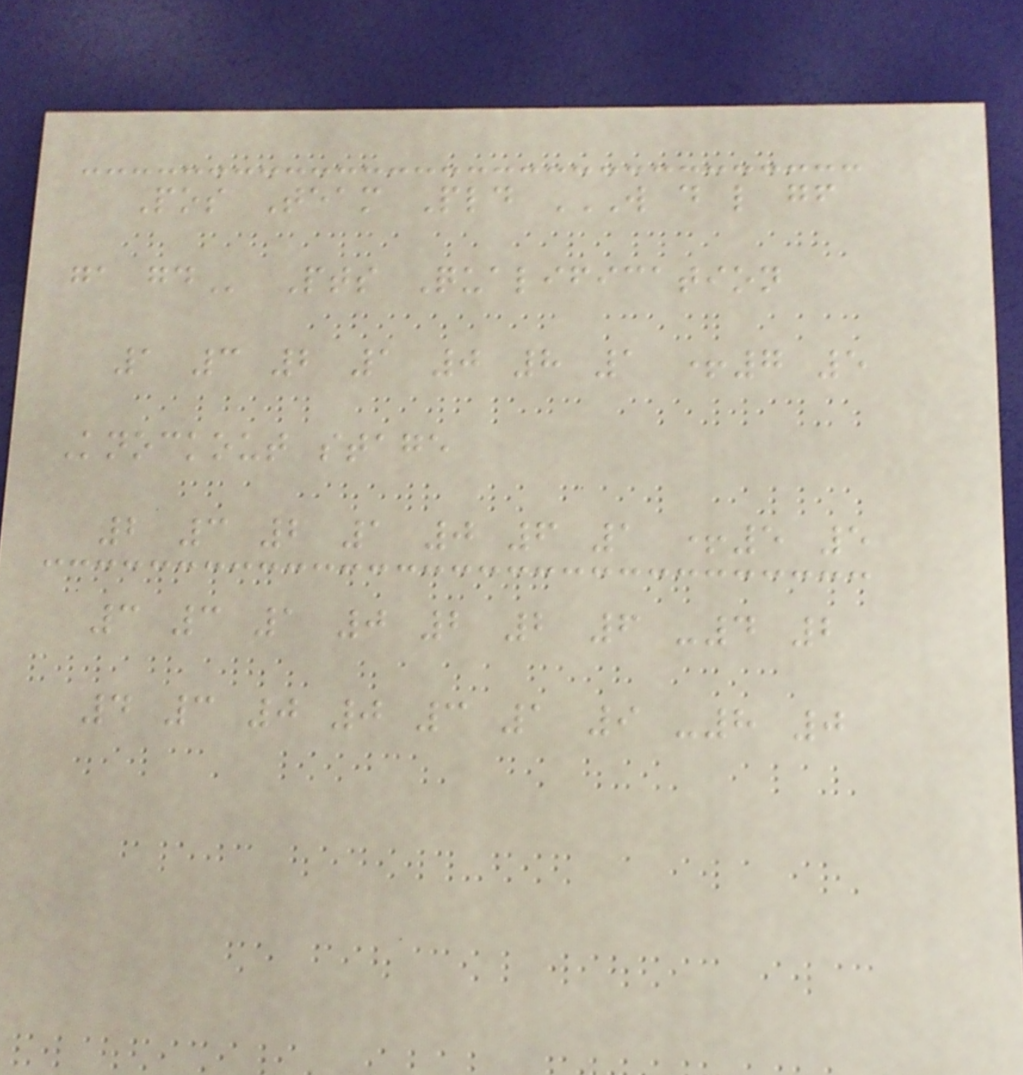Pos Team Pld W D L GF
GA GD Pts Qualification
1 3 2 1 0 8 1 +7 5
Knockout stage
2 3 2 1 0 6 1 +5 5
3 3 1 0 2 2 6 -4 2
4 3 0 0 3 1 9 -8 0
